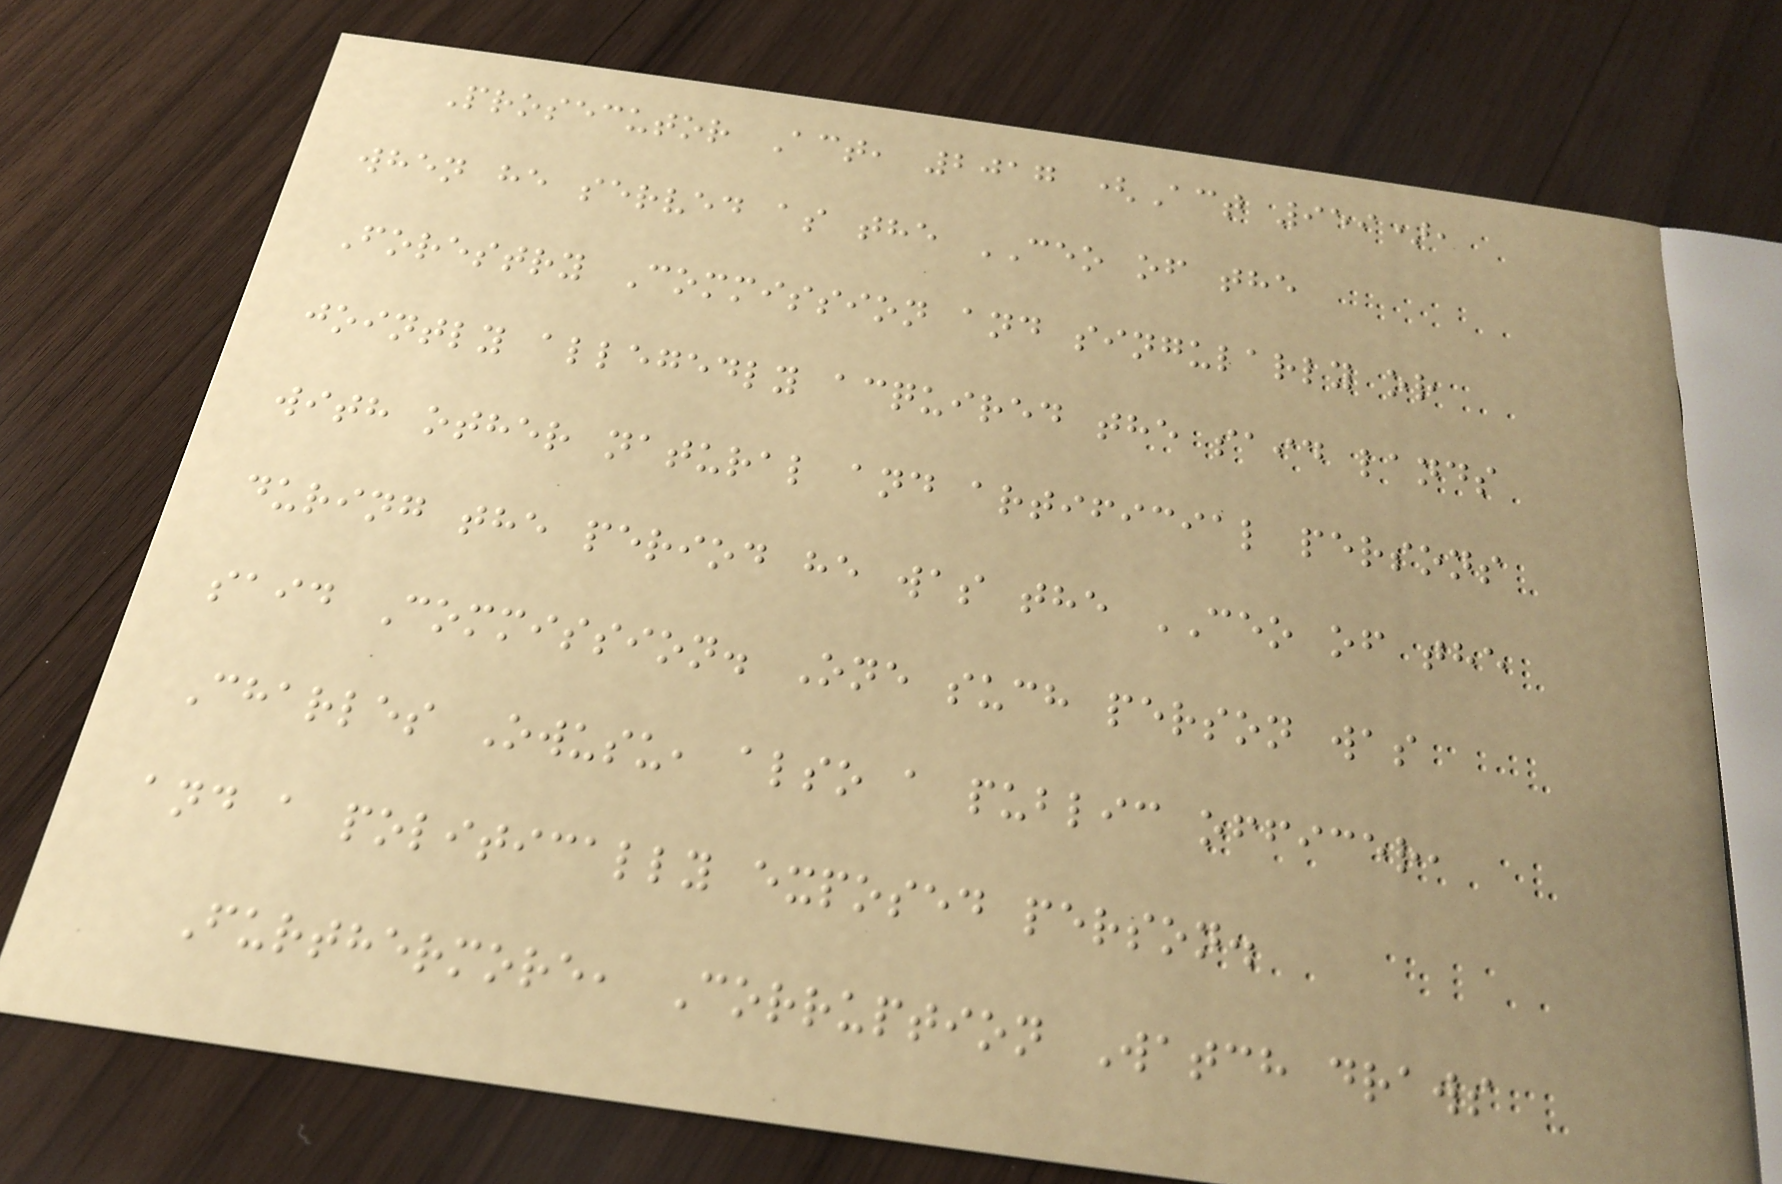Prosecutor Act, 2017 (Act 959),
when he served as the CEO of the
Forestry Commission and singularly or
jointly allegedly acquired the said lands
with other natural and artificial persons
during the period he was the CEO of the
said Commission. One such person was
Charles Owusu, also a public officer,
and a politically exposed person.
Furthermore, Corruption Watch draws
